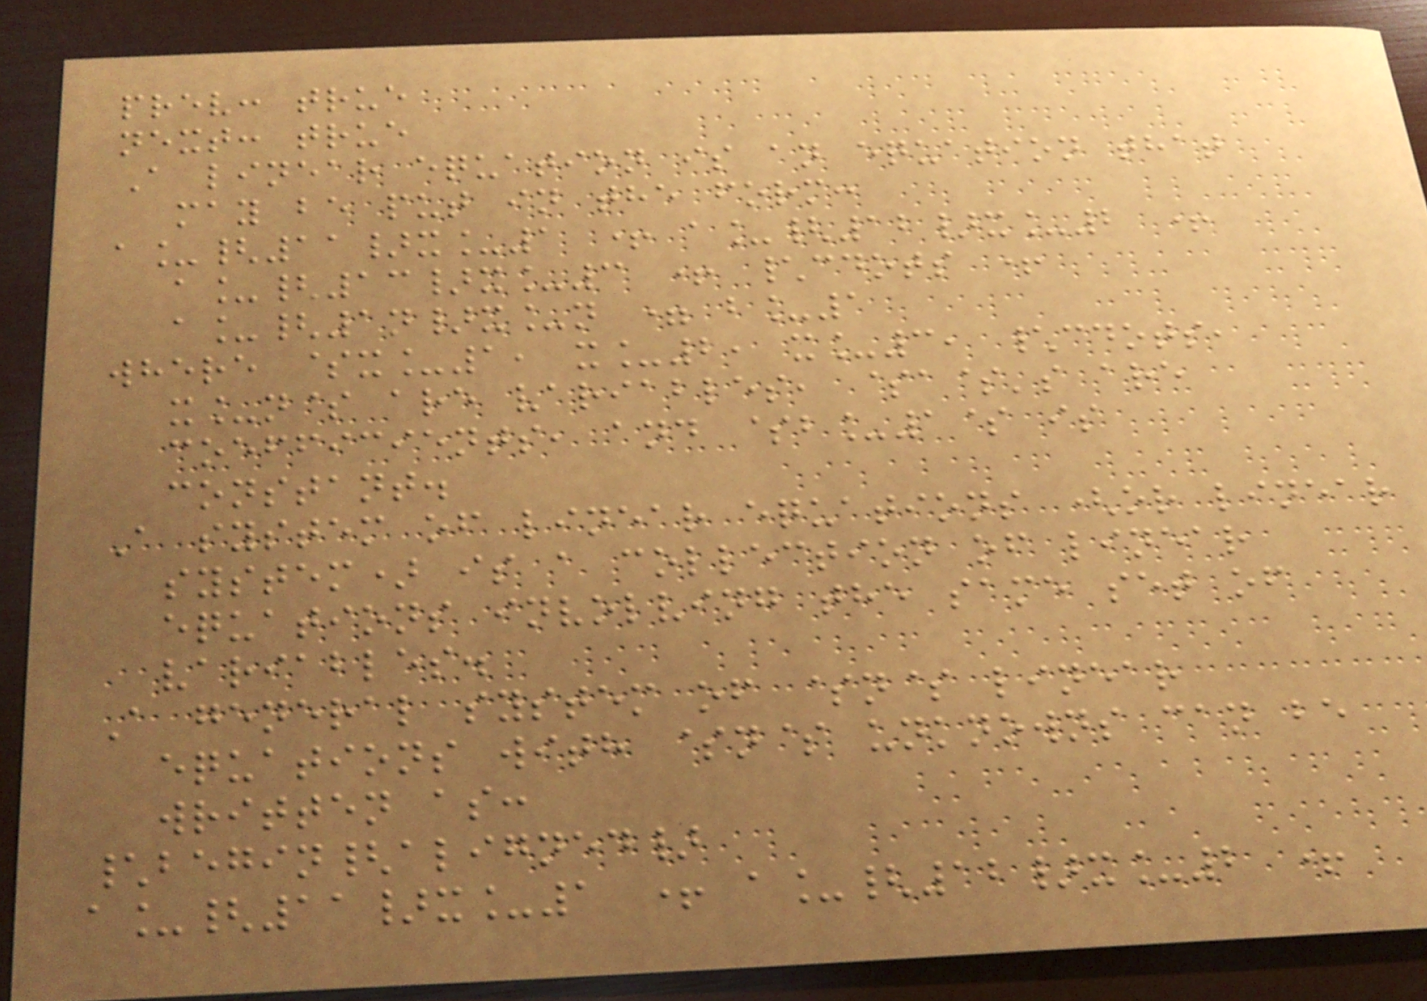prev: true
next: true
A linear equation is an equation that
may be put in the form:
a_{11}x_1 + a_{12}x_2 +
a_{13}x_3 + \cdots +
a_{1n}x_n = b_1
where $x_1, x_2, x_3, \cdots,
x_n$ are variables, $a$'s are
coefficients, and $b_1$ is
constant.
A system of linear equations (or linear
system) is a collection of linear
equations involving the same set of
variables.
A general system of $n$ linear
equations with $n$ unknowns can be
written as:
\begin{aligned}
a_{11}x_1 + a_{12}x_2 +
